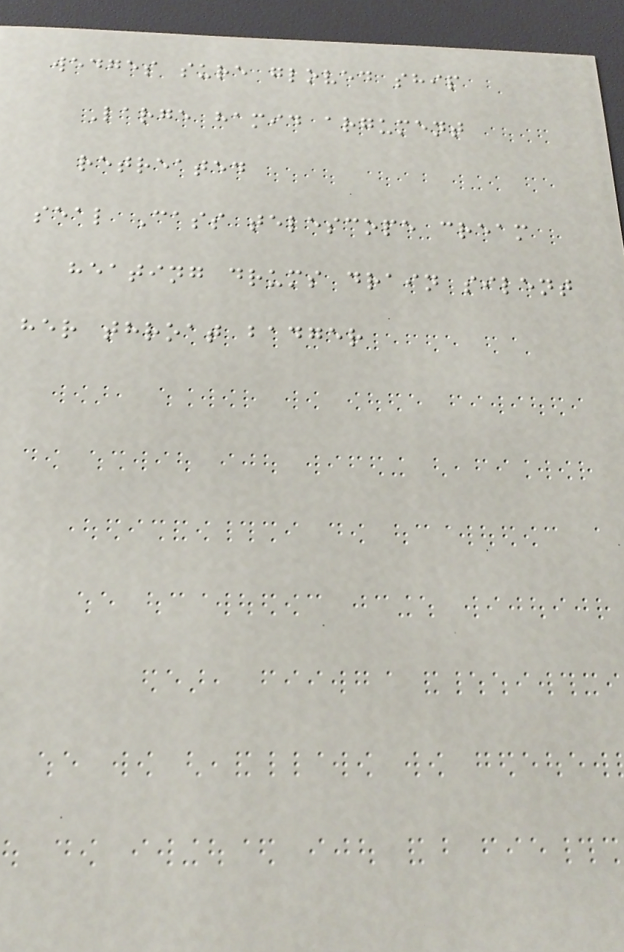wedges sure gloved ship
Large hamid argument
retreated
seal Cass telescope cream
heating drums drain silent
her throat badger
